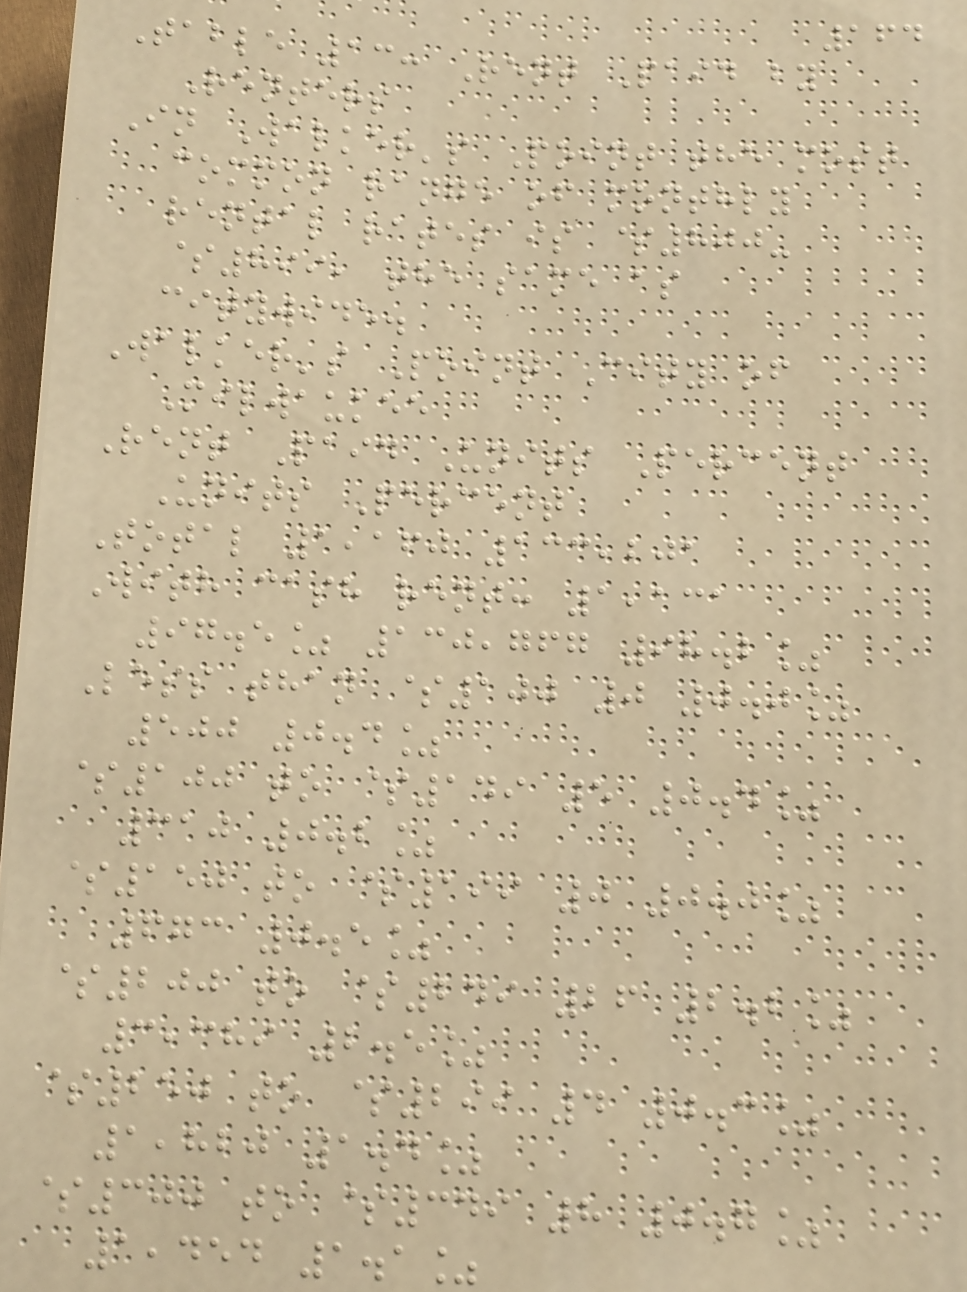164
Table 13: Rent Paid by
Renters
In Walker's Point the most
common range of monthly
rental rates is $800-
$899, the same as
citywide.
Walker's Point City of
Milwaukee
Rent Paid Units Percent
Units Percent
Total 1,160 133,201
With cash rent: 1,131
97.5% 130,767 98.2%
Less than $100 0 0.0%
500 0.4%
$100 to $149 5 0.4%
310 0.2%
$150 to $199 0 0.0%
673 0.5%
$200 to $249 26 2.2%
3,389 2.5%
$250 to $299 4 0.3%
1,820 1.4%
$300 to $349 8 0.7%
1,454 1.1%
